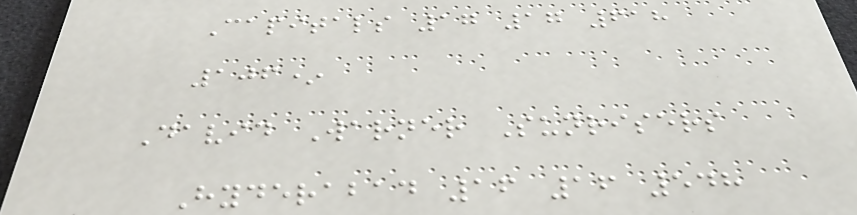Capitals 17 17 618
106*
David Warner Sunrisers
Hyderabad 16 16 548
